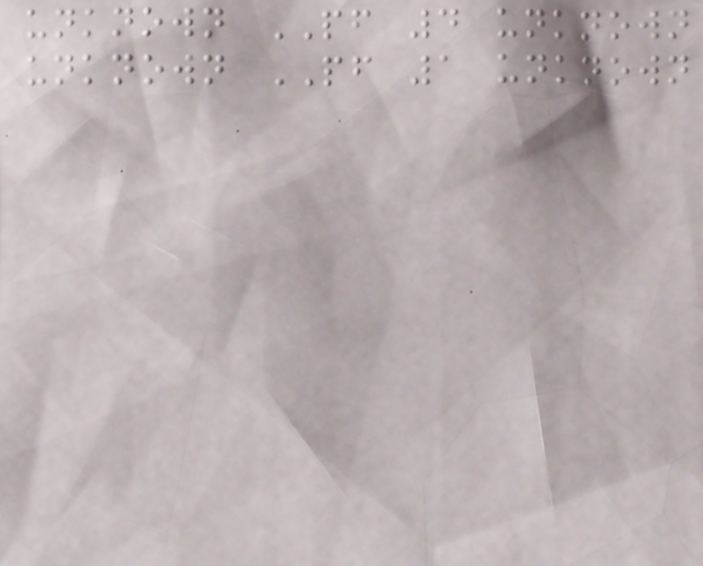unknown PF 4 unknown
unknown PF 1 unknown
